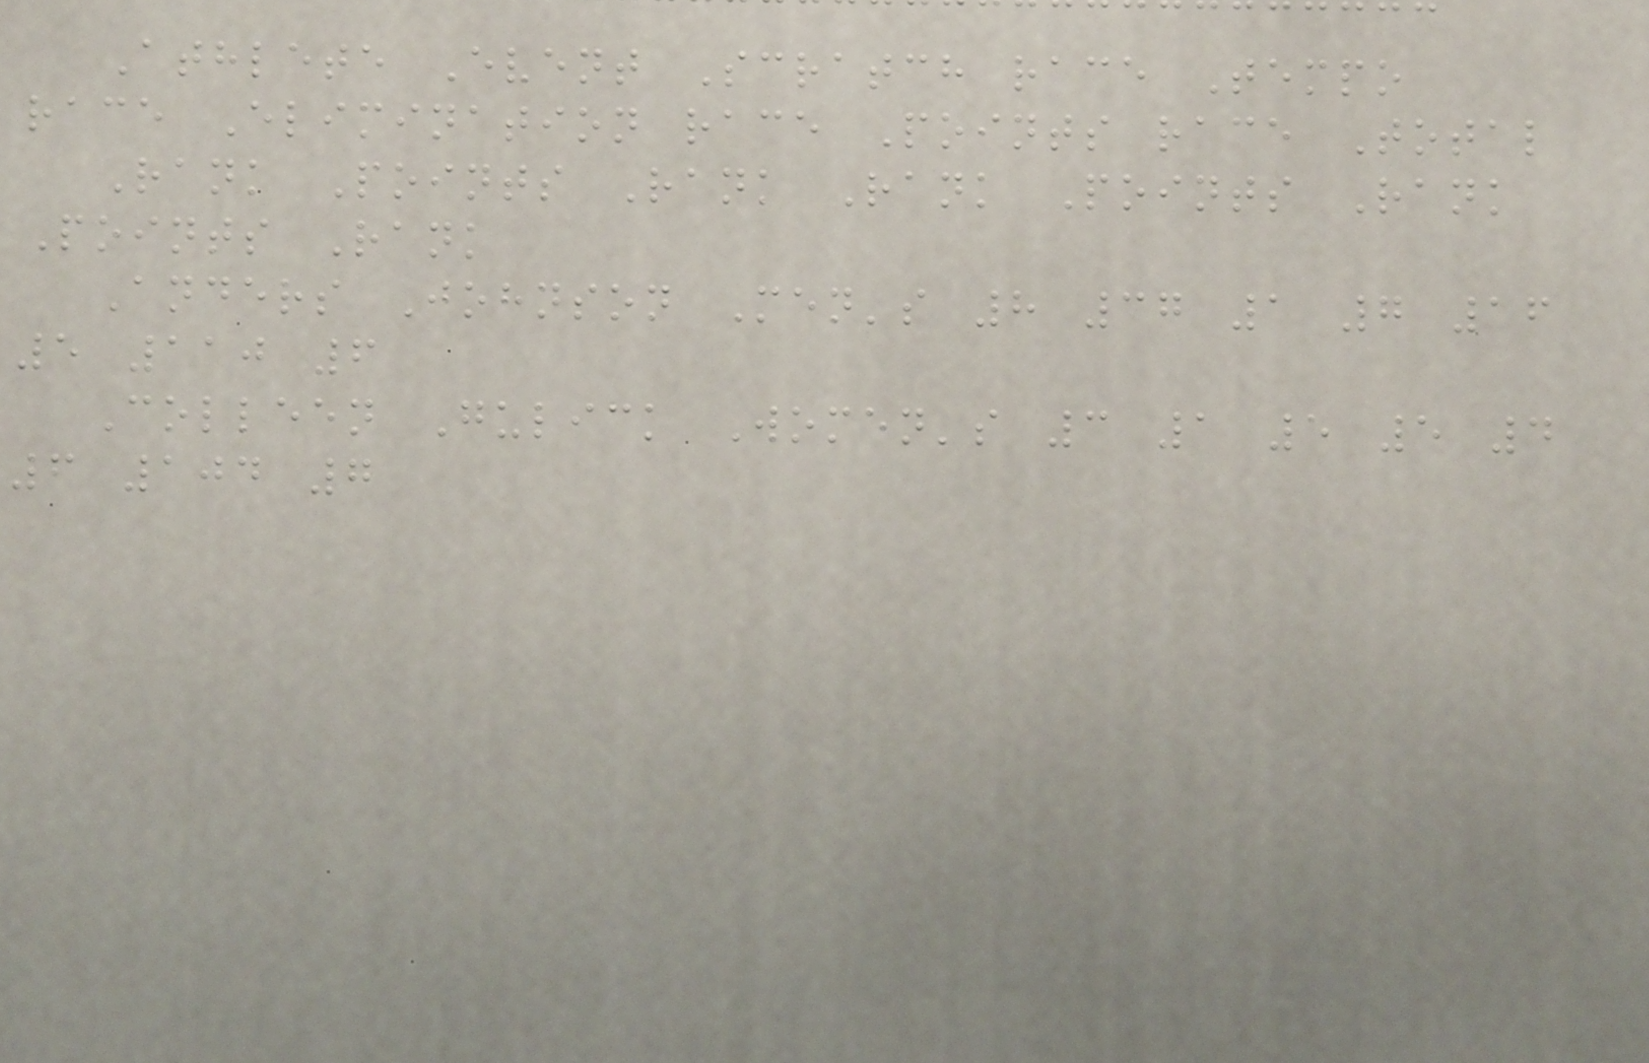Athlete Event Scratch race Tempo
race Elimination race Points race Total
Rank Points Rank Rank Points Rank
Points Rank
Anders Johnson Men's 8 37 1 7 16
5 110 6
Colleen Gulick Women's 3 1 5 5 4
6 104 7
